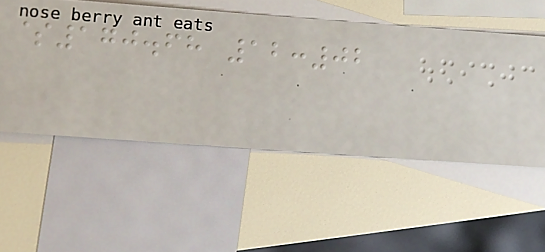$170.68 12:02
